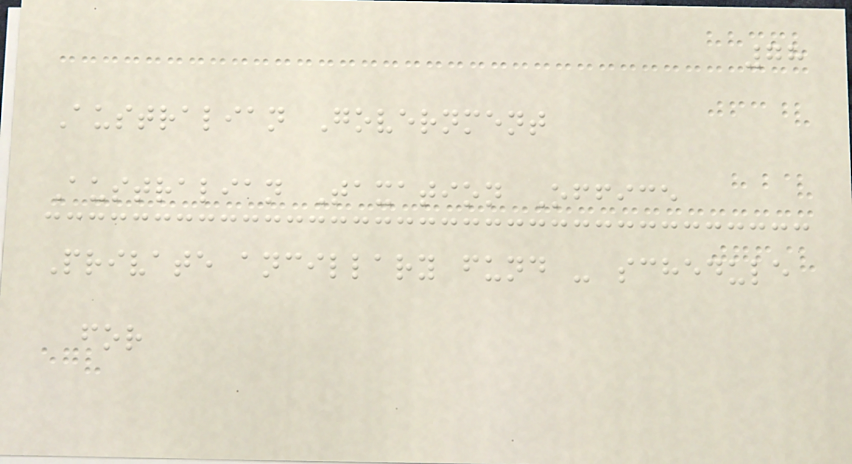78
Australian Government
Australian Taxation Office
Private ancillary fund - schedule
for
